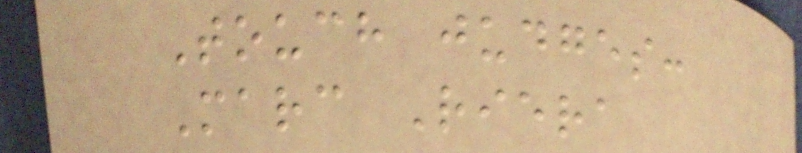Touch judges:
Marc Riera
